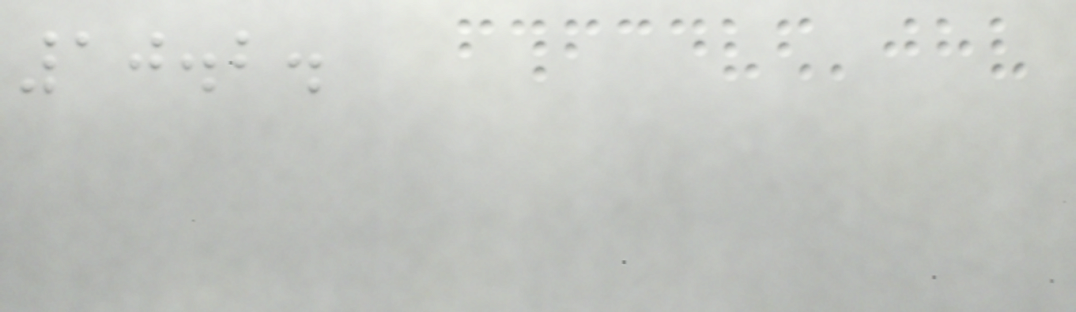10.2.
